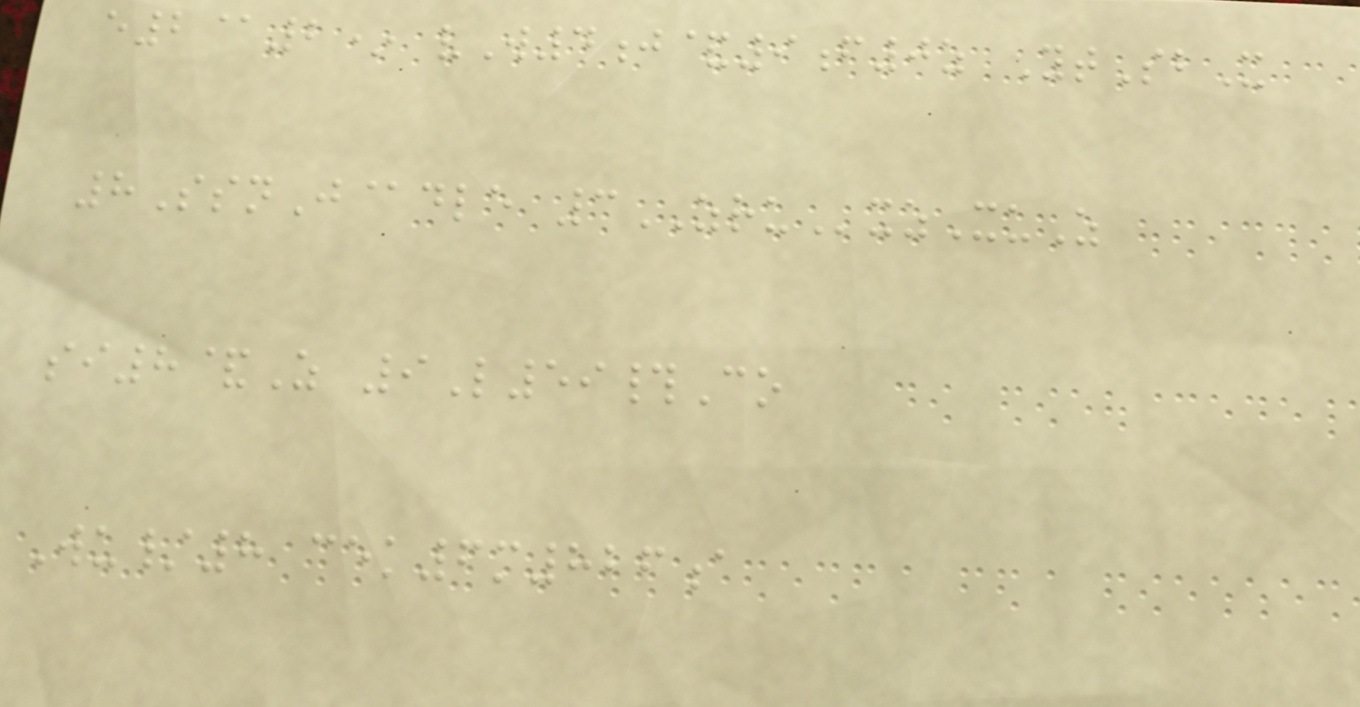e2@2* vW4j&9f0z YtSbX
8SsnJ@dle 3ZRUxzXuZ
si8&Z 9L59#Co
Wu/8 cek6m826a
